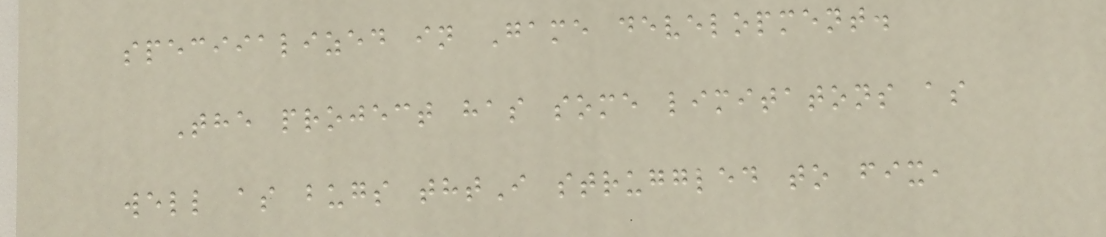speciialized in Game development.
The project has some limitatons as
well as bugs thtI struggled to fix,
